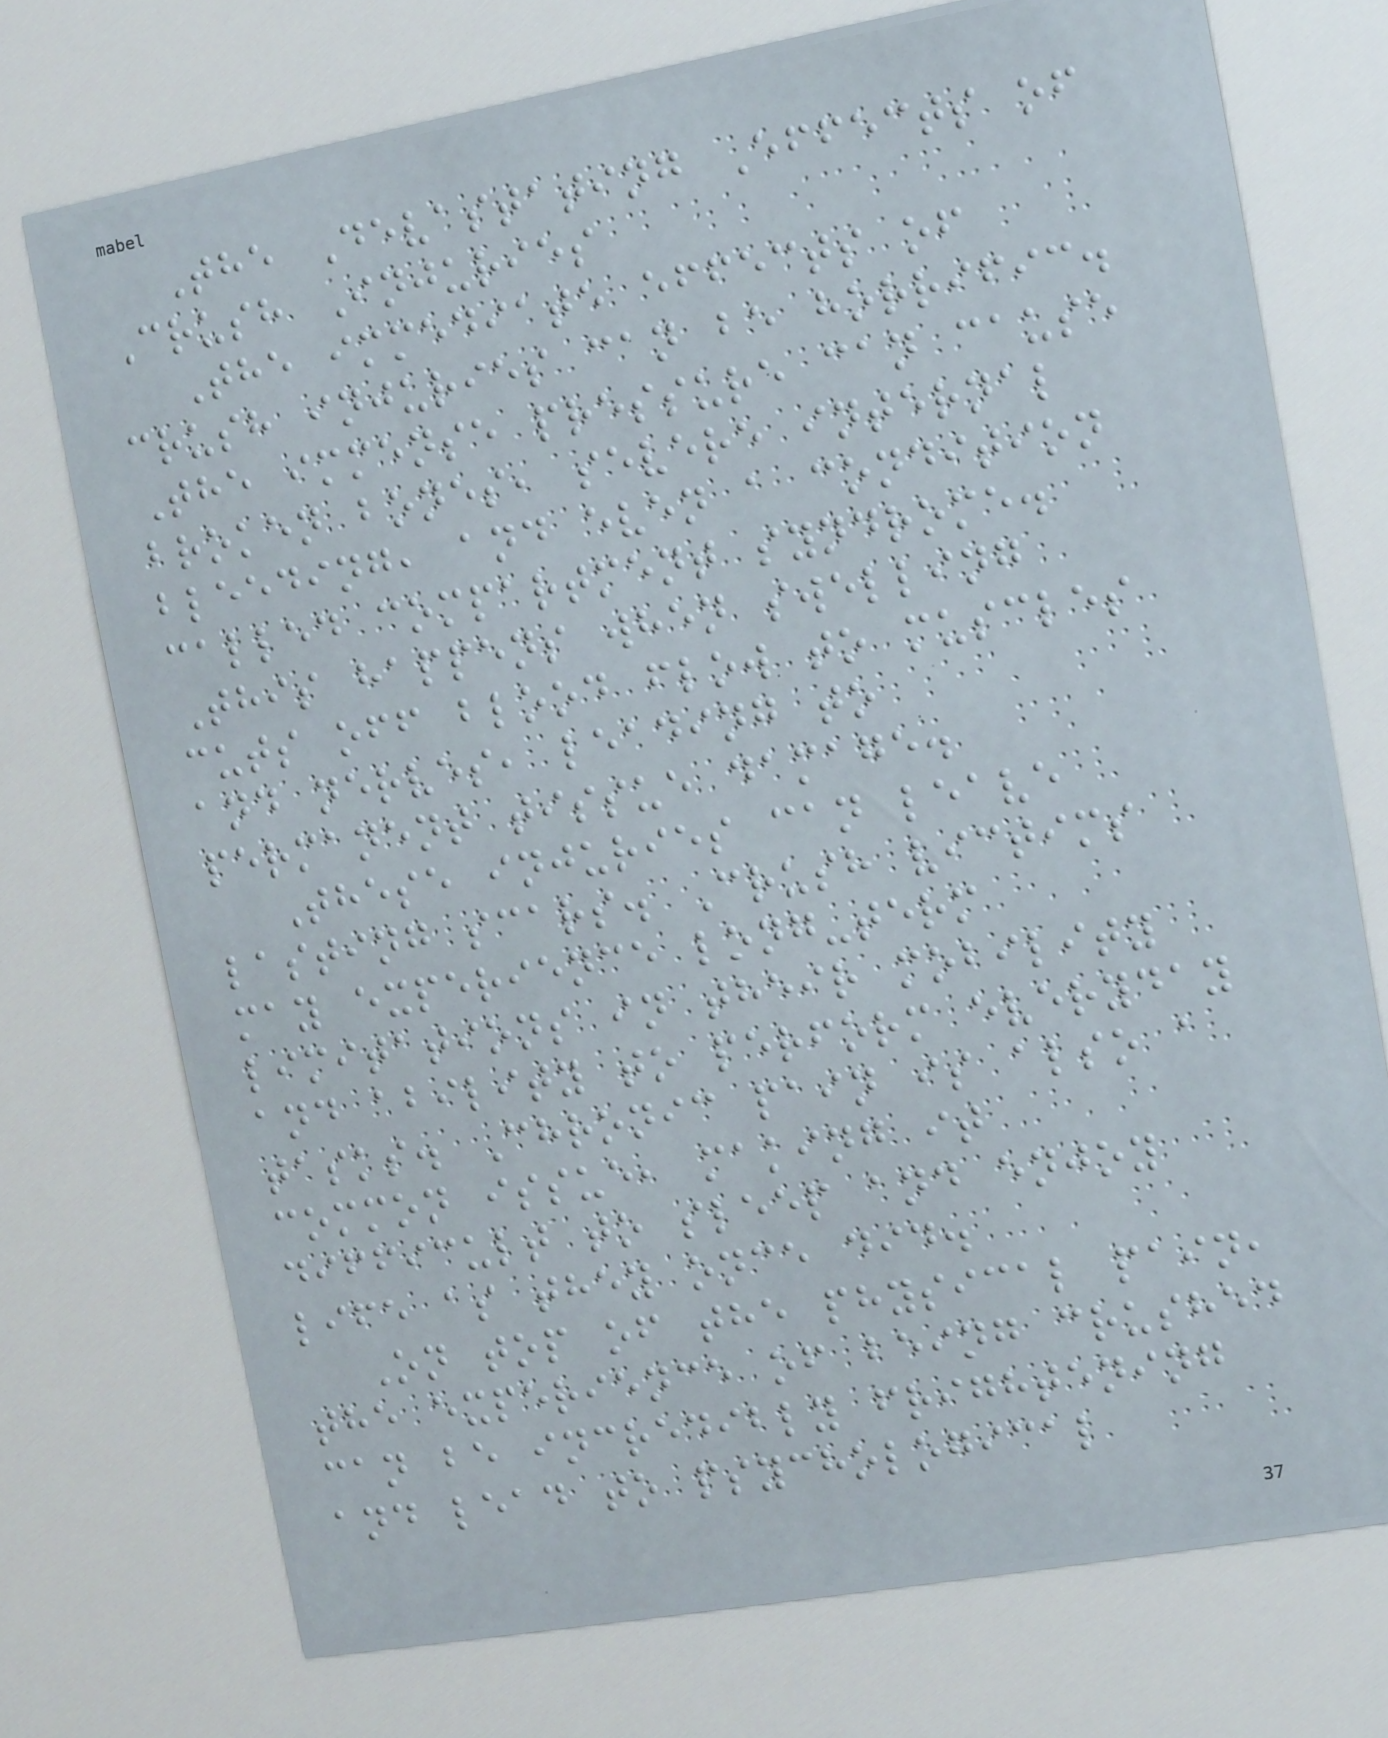The Devastating Effects of
Crush Injuries
The immediate effects of
crush injuries can be horrific.
The immense pressure can cause
broken bones, severe internal
bleeding, and even a condition
called compartment syndrome.
This happens when swelling
cuts off blood flow to muscles
and nerves, leading to
permanent tissue damage.
These injuries can leave
lasting scars. Crush victims
may experience long-term
limitations in their mobility
and ability to perform everyday
tasks. Chronic pain is also a
common issue, making it
difficult to sleep and enjoy
life as they once did.
On top of the physical pain,
the experience of being crushed
can be incredibly frightening
and lead to psychological
